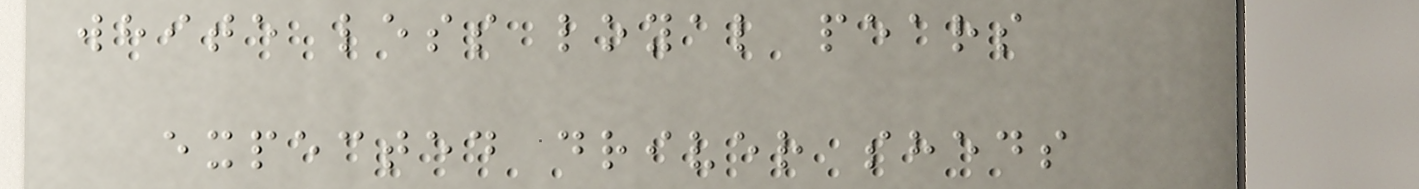white less loyal pears
expected driver sheds
